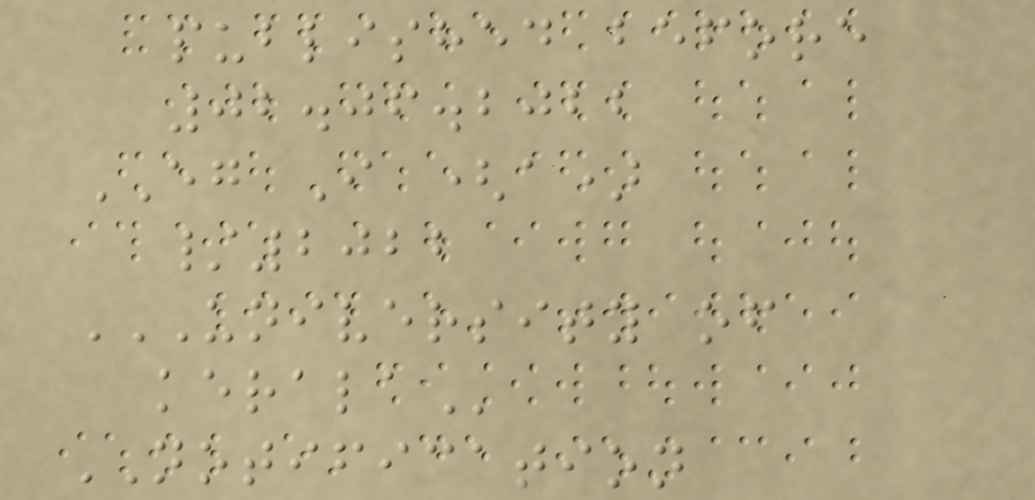published before
02.06.2022
EG I (a)
/2022
UNIVERSITY OF
KERALA
NOTIFICATION
